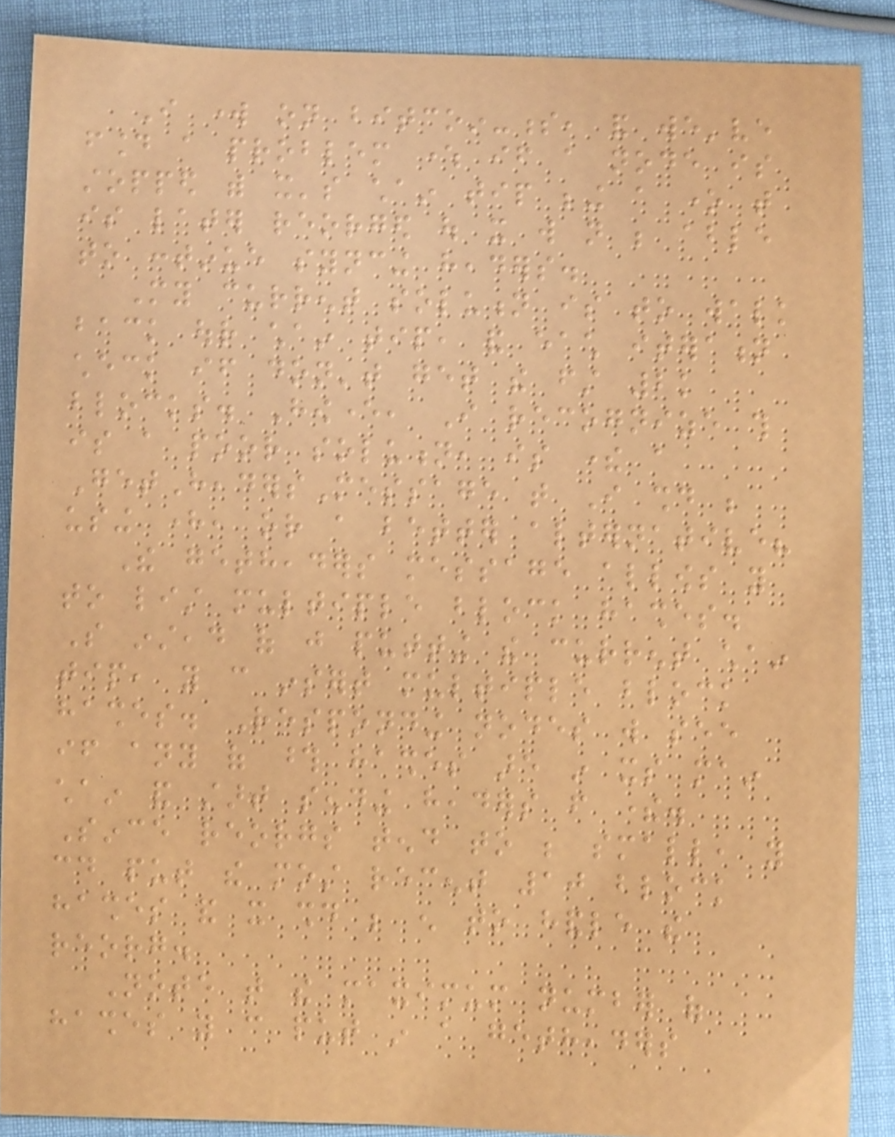I work on bitcoin-s, and we've
found a problem where if a node is
stopped with it's chain tip being a one that
is later reorged out it will not be able
to continue syncing headers.
My current solution is to walk
back our chain tip, and each iteration
check if don't get the first 2k
blocks. However, I recognize this
is a poor solution, is there a
GetHeadersMessage that I should be
using here, or a better alternative?
The getheaders message allows you
to list multiple block hashes.
So instead of just putting the current chain
tip, you can insert multiple block
hashes. Responding nodes will see
if any of those hashes are in its main
chain and start sending headers from there.
Since reorgs tend to be small, you
could put the most recent 10 block
hashes and it should be enough to handle the
reorg.
Note that the maximum number of
hashes you can put in a getheaders
